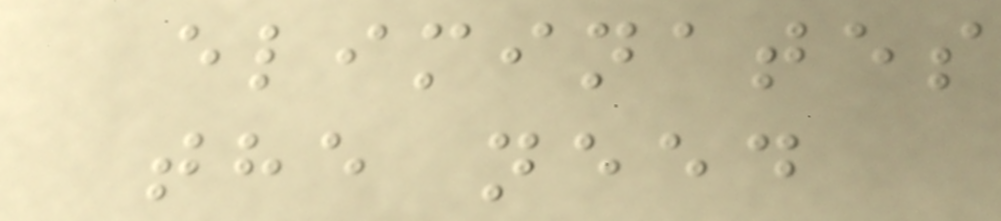eliminates
the need
